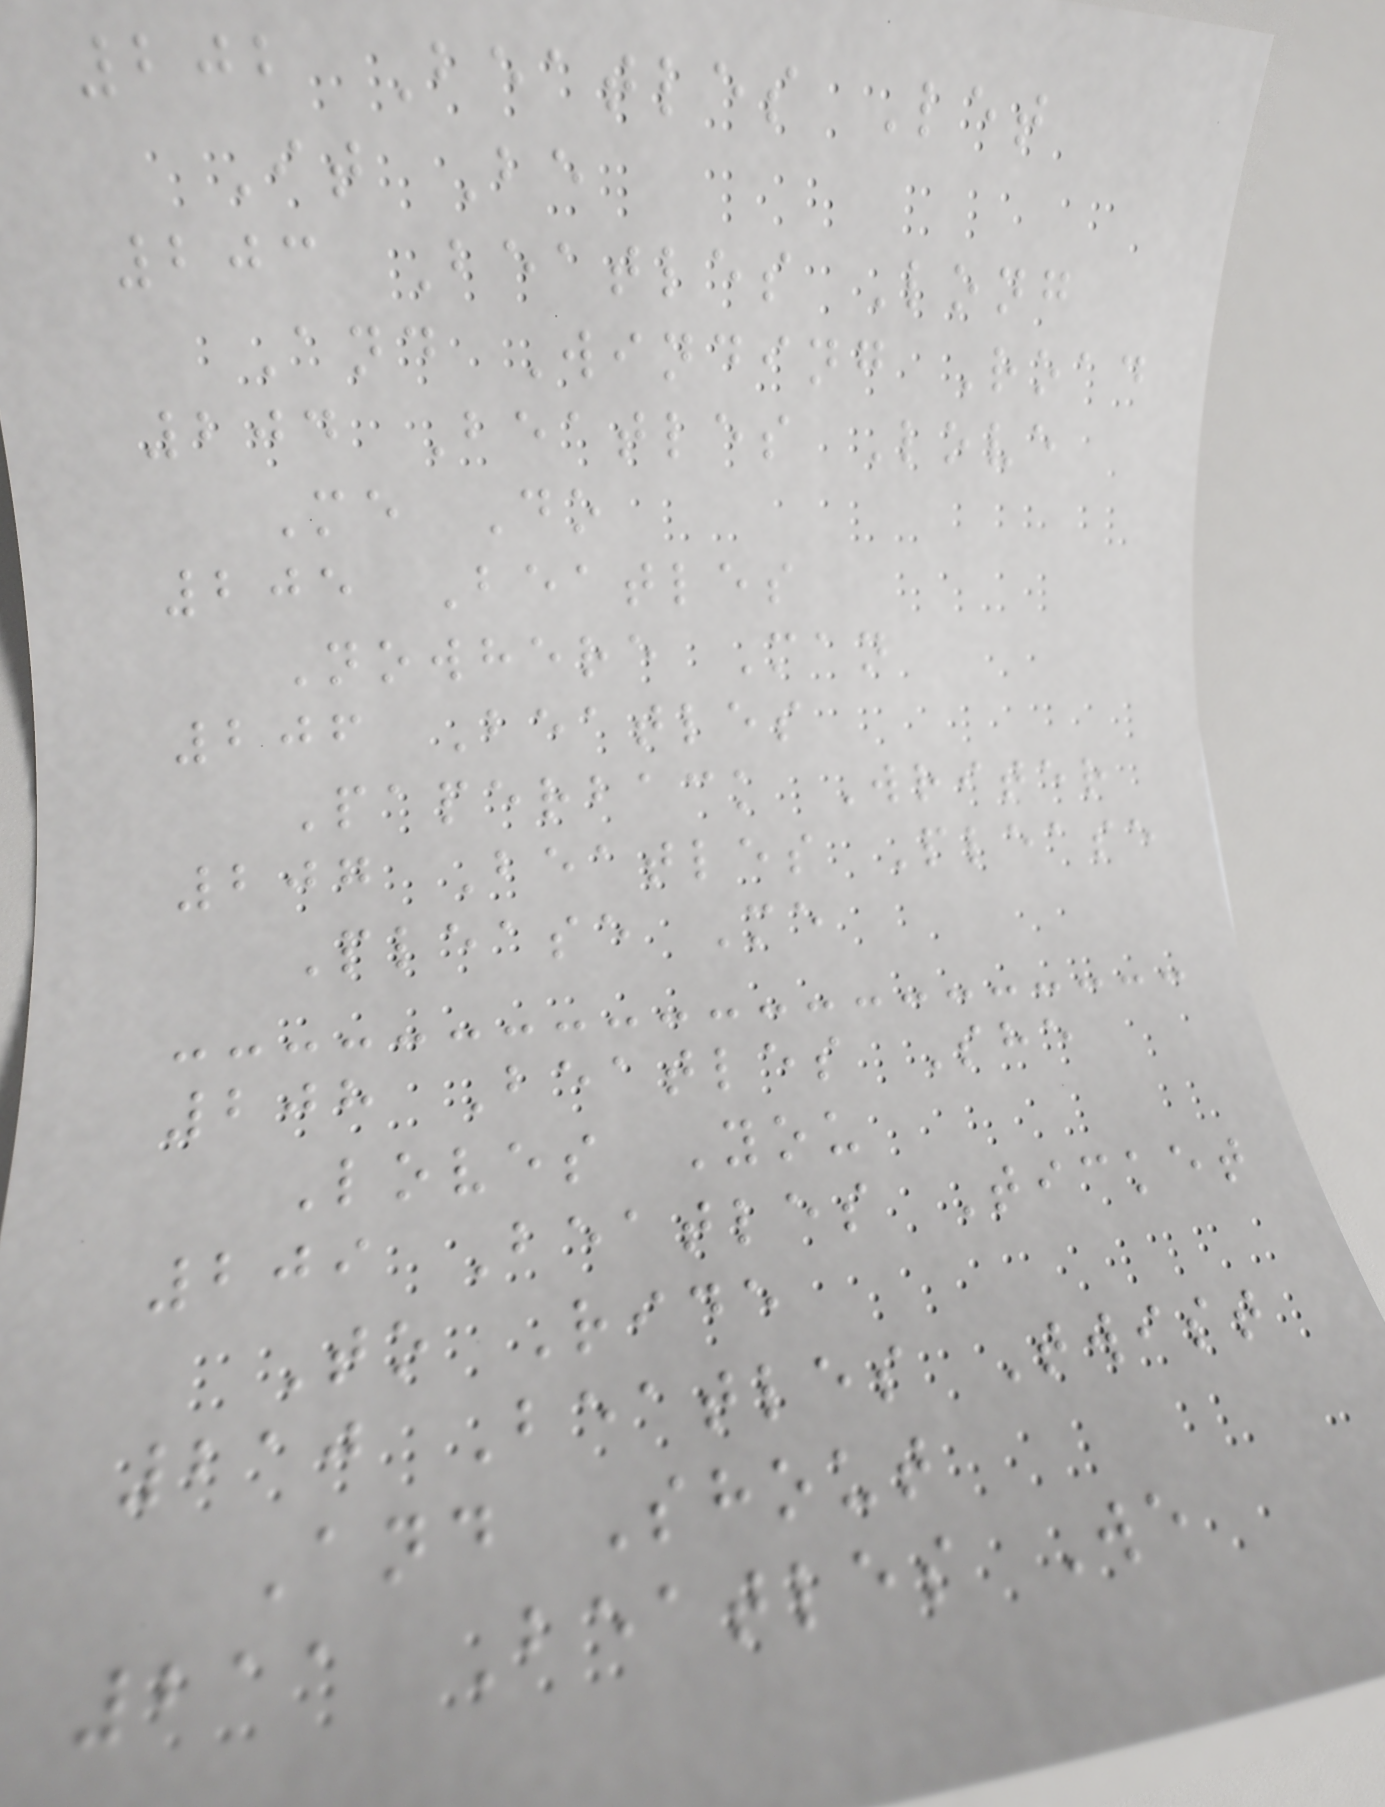202 Beatles Let
It Be
203 Beatles Long
And Winding Road
204 Beatles Love
Me Do
205 Beatles
Nowhere Man
206 Beatles
Paperback Writer
207 Beatles Please
Please Me
208 Beatles She
Loves You
209 Beatles Ticket
To Ride
210 Beatles Twist
And Shout
211 Beatles We
